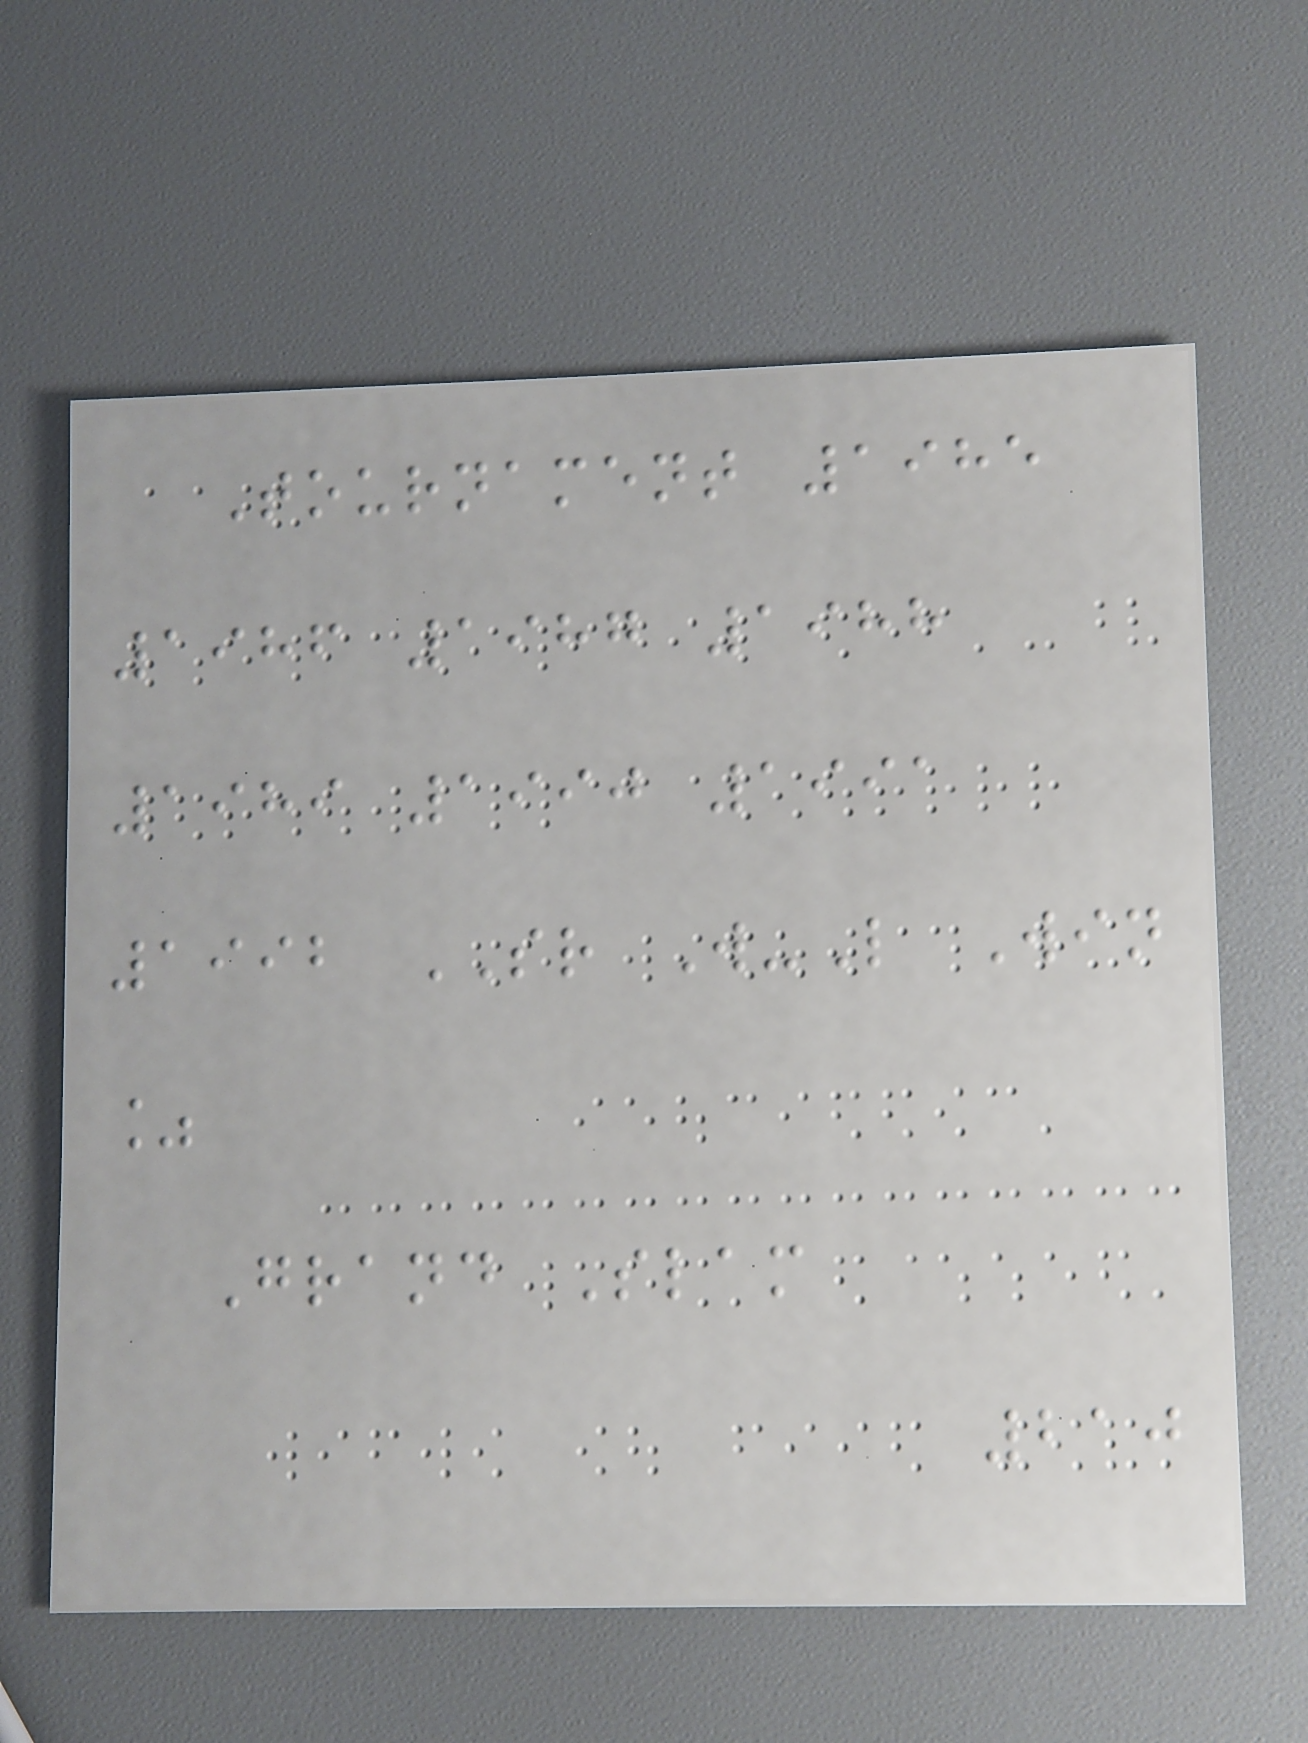Tournament 1985
1986 1987 1988
1989 1990 1991
1992 SR W-L Win
%
Grand Slam
210
